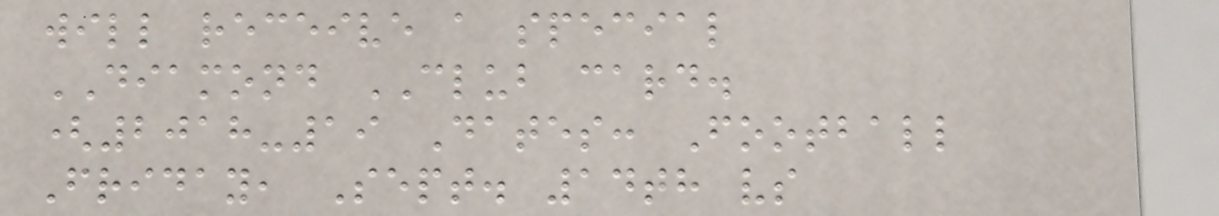will receive a special
DIAMOND CLUB card.
(2018-19 Dates: Football
Friday, Sept. 14th vs
